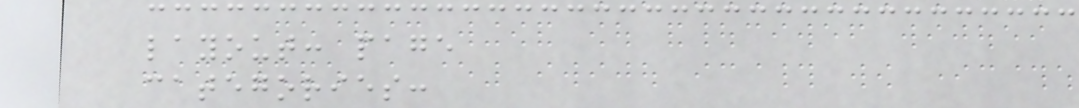layout: page
categories:
